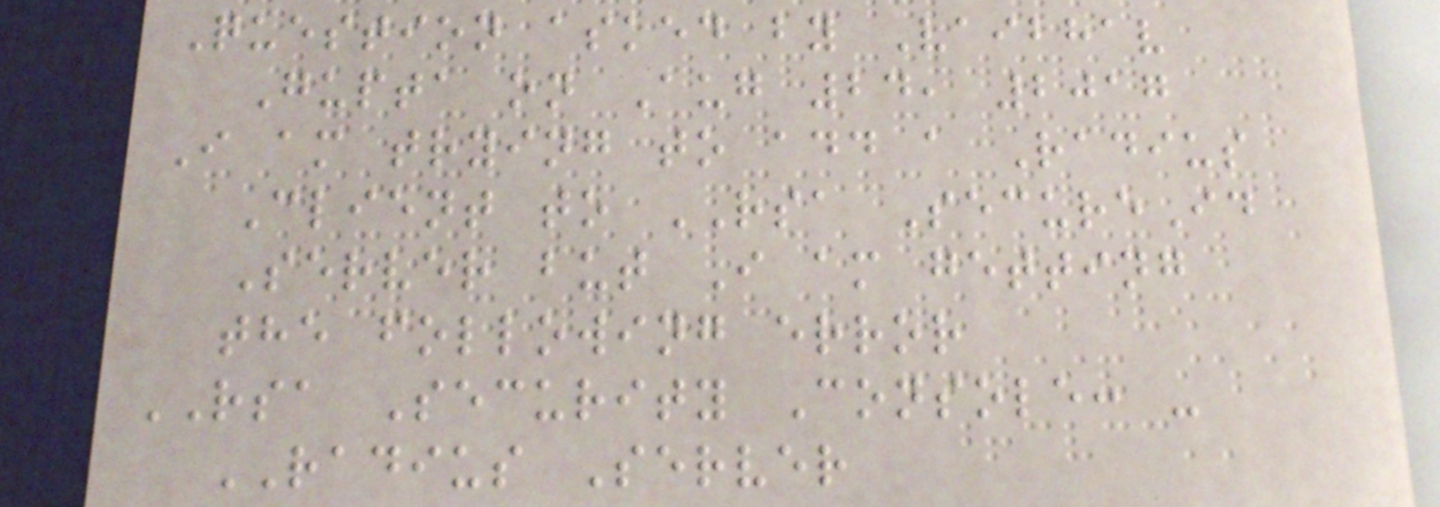Question asked by Vaibhav
Gupta on Aug 24, 2017
I am trying to add a Radius
Client to RSA SecureId
Server but I am getting
the following error
RSA Security Console: -
RADIUS Server
